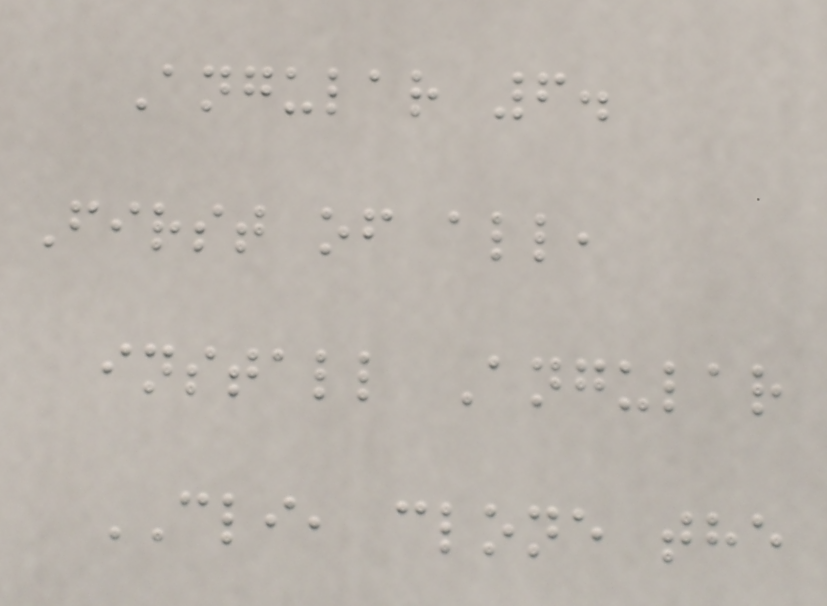Angular 6.
First of all,
install Angular
CLI, clone the
